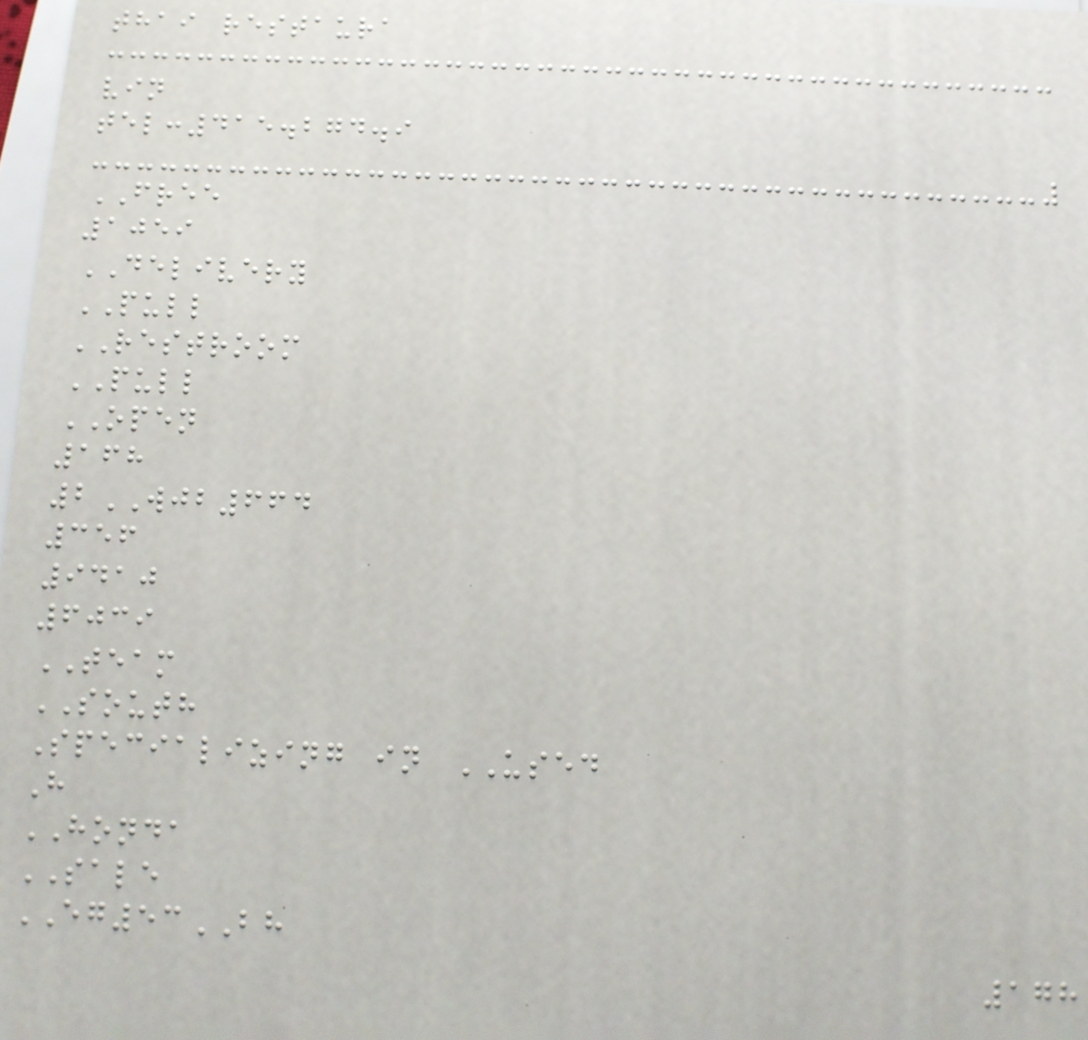thai restaura
vin
tel:415.274.9
FREE
1059
DELIVERY
PULL
RESTROOM
PULL
OPEN
168
2WJB664
356
9410
6039
TEAM
SOUTH
Specializing in USED
H
HONDA
SALE
EG53BH
178
